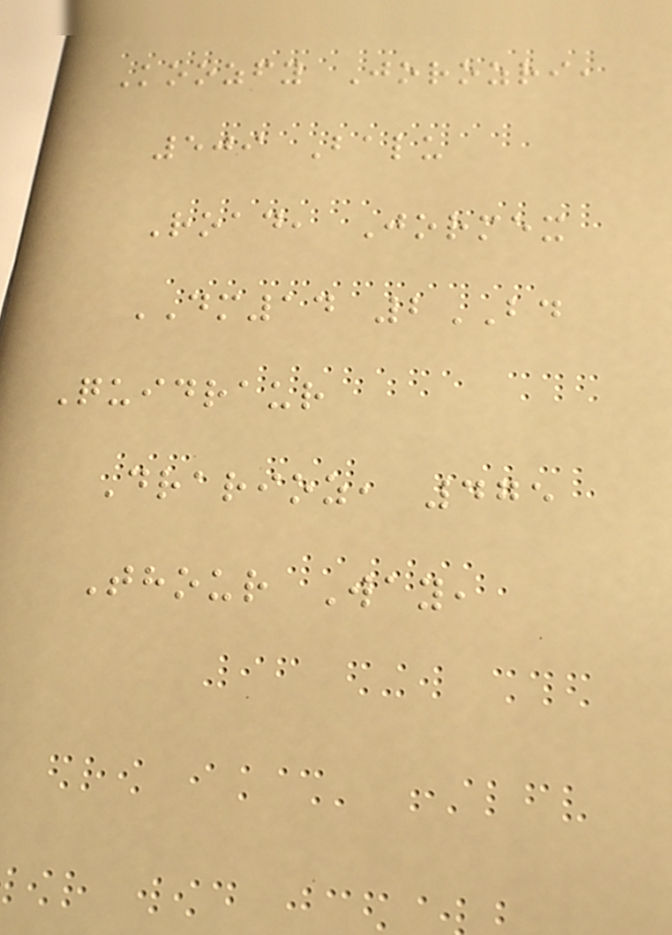Koozfy Jorozri,
509 Balu
Road, Jormex
DM14 2BD
Quidraur
Drarioz, 475
Thour Way,
